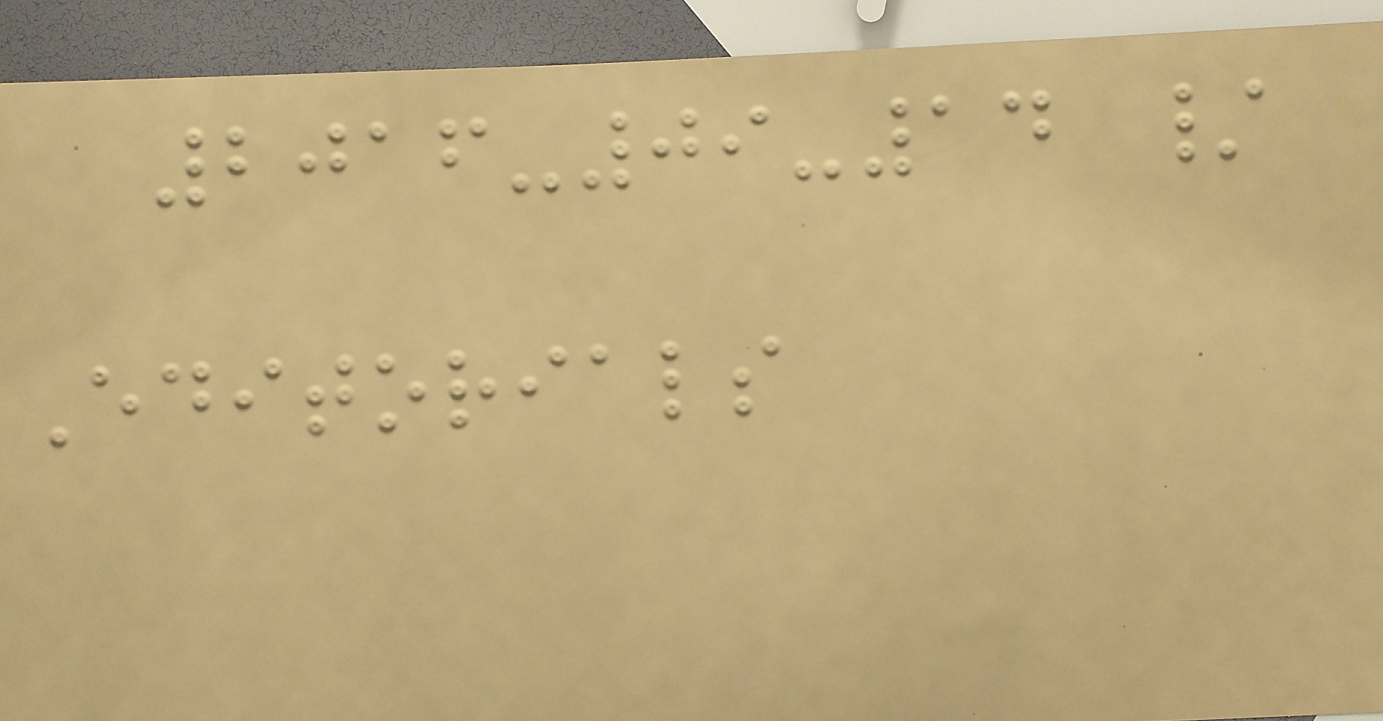2016-09-14 /
Editorials
